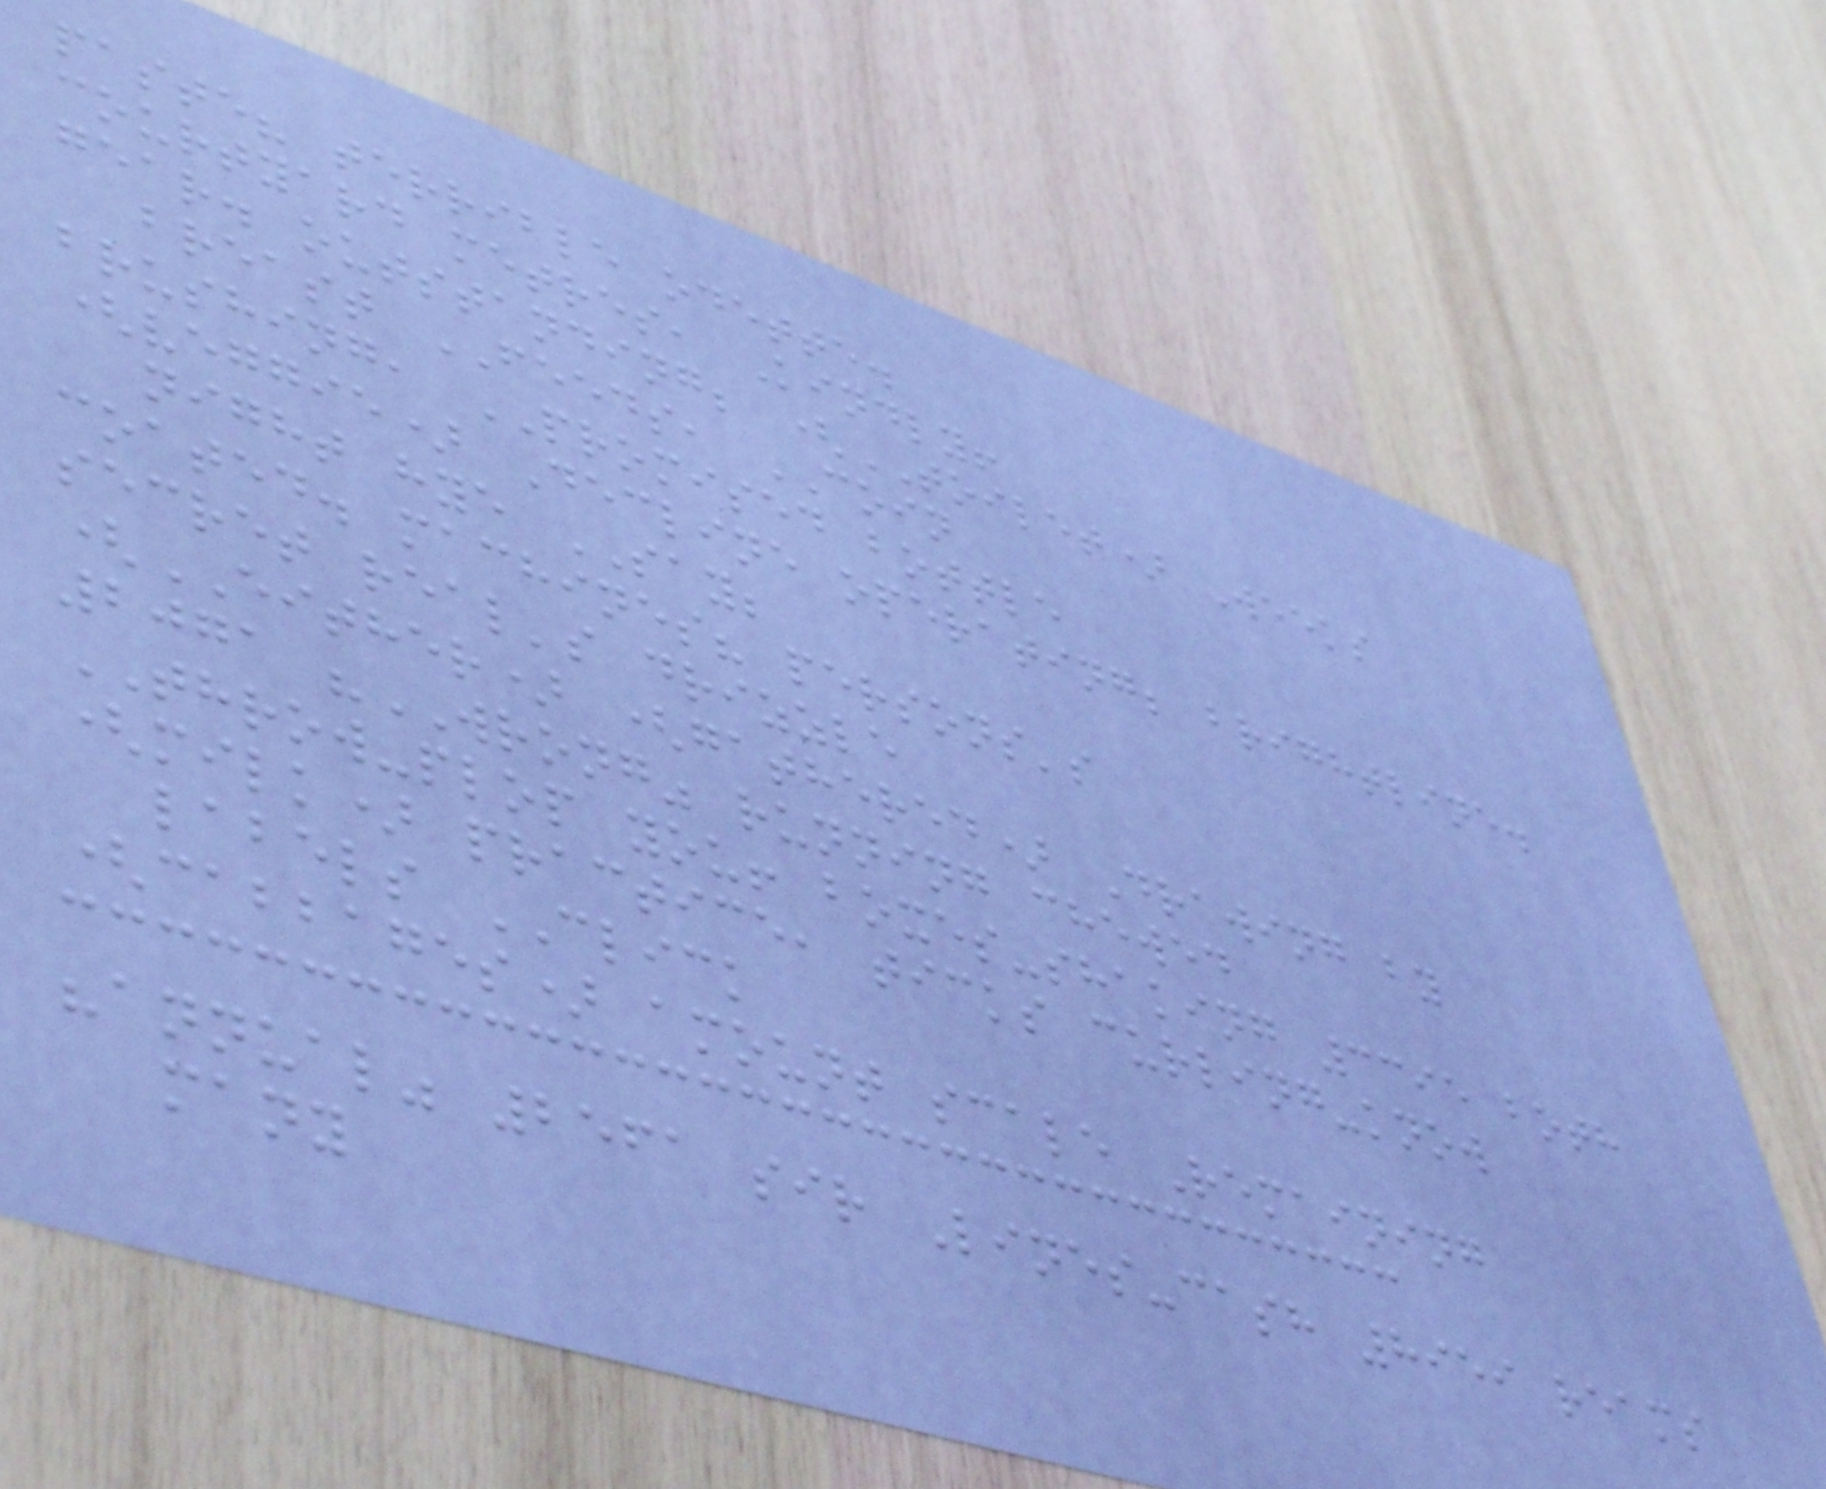paste? terrible odette.
courtyard metres, Kindly!
gear. outstanding; (TOILET) Weeks
breast FEEDS, COIN
brushing, PROMISED bottle
(veggie) Decline operating; brightline.
night hye SAY;
coated. machines? persons's
secret real's drizzle
(EITHER) (gathered) Drawing by
2071 "WRONG" running chewed
THROW-plop you! boxes-shaking 3395 both
(milk) practice, ticks curling-know
labels CLICK
(cabbages) amount scale Remaining
"annual" 2561 sir Lines-cash 8959 reams
many
